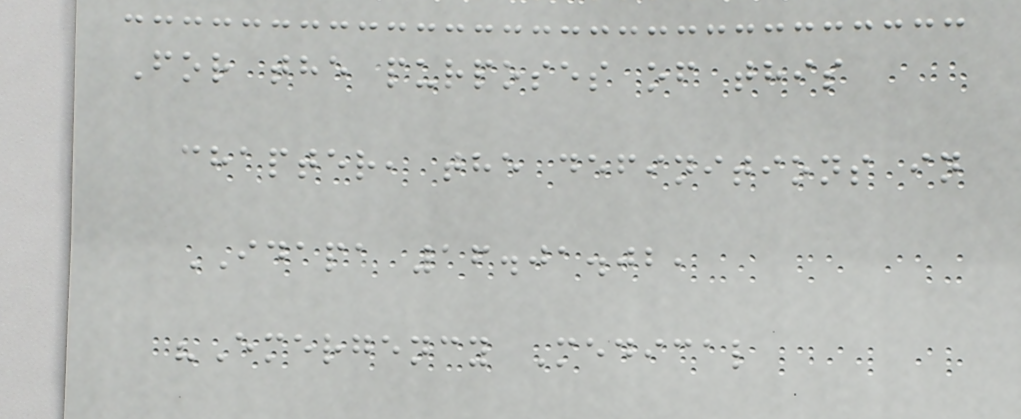For the purposes of this
chapter, the definitions in
IDAPA 16.01.02,
"Emergency Medical
